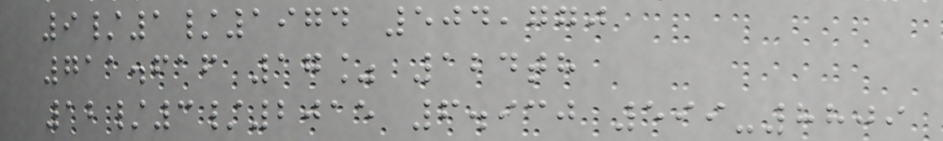9/1/1974 504,770
711.616 17% 124th
12/3/2015 6.930 599-8809
